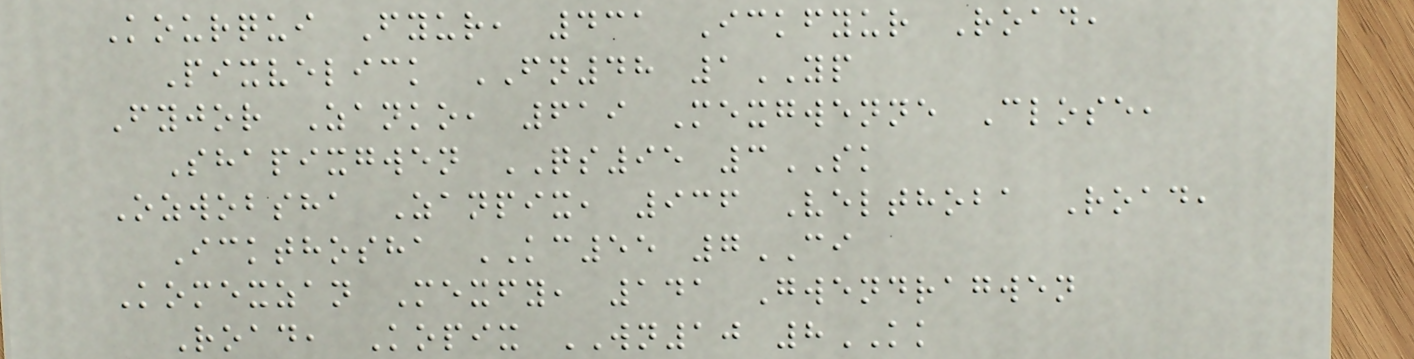Kourqui Fyur, 431 Ickfyur Road,
Pixvelick FN48 1YP
Fyjor Zanko, 619 Mexgwenne Close,
Shapixgwen QS95 3SK
Ozwobsha Zanpix, 936 Velthoba Road,
Ickthosha KC55 7CI
Komexzan Mexfy, 141 Gwendragwen
Road, Kopix WN10 8KK
